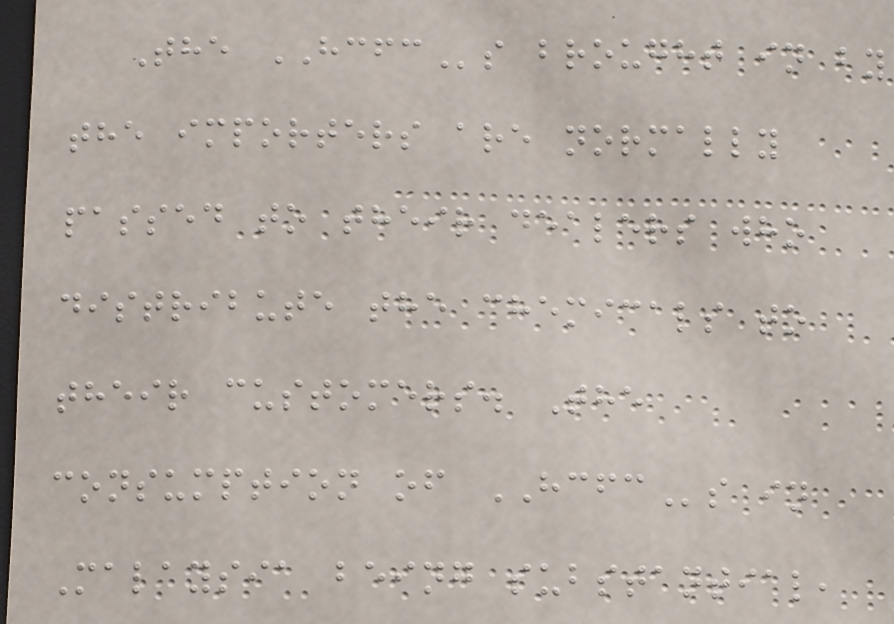The HCFCs brought in by
the importers are normally
passed to their dealers who
distribute the chemicals to
their customers. The
consumption of HCFCs in
Malaysia being substantial,
